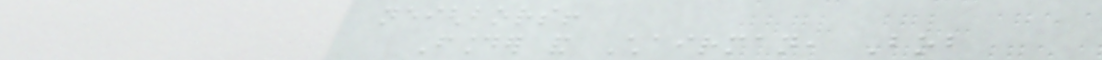neighbors!
Founder and Chairman, Bob
